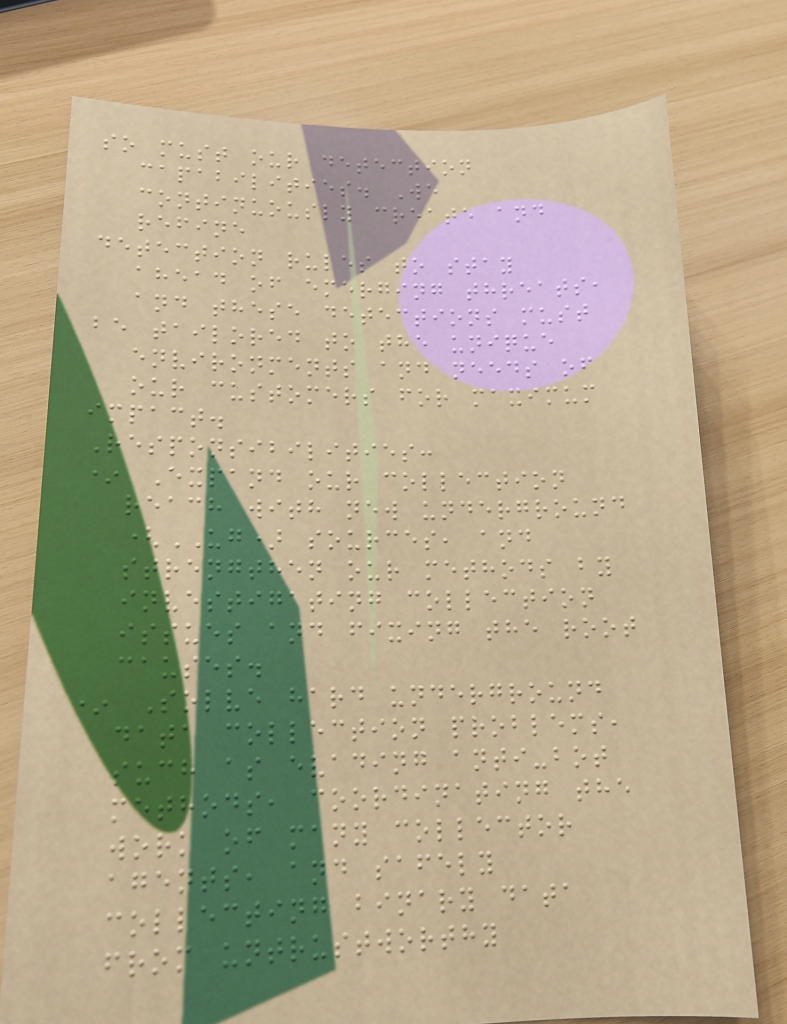so must our detection
capabilities. We
continuously create and
refine
detection rules to stay
ahead of emerging threats,
and these detections must
be tailored to the unique
environments and needs of
our customers for maximum
impact.
Responsibilities:
* Expand our collection
reach with new underground
(UG) sources, and
strengthen our methods by
investigating collection
issues and fixing the root
causes.
* Solve hard underground
data collection problems,
such as evading anti-bot
methods, coordinating the
work of many collector
agents, and safely
collecting binary data
from untrustworthy
